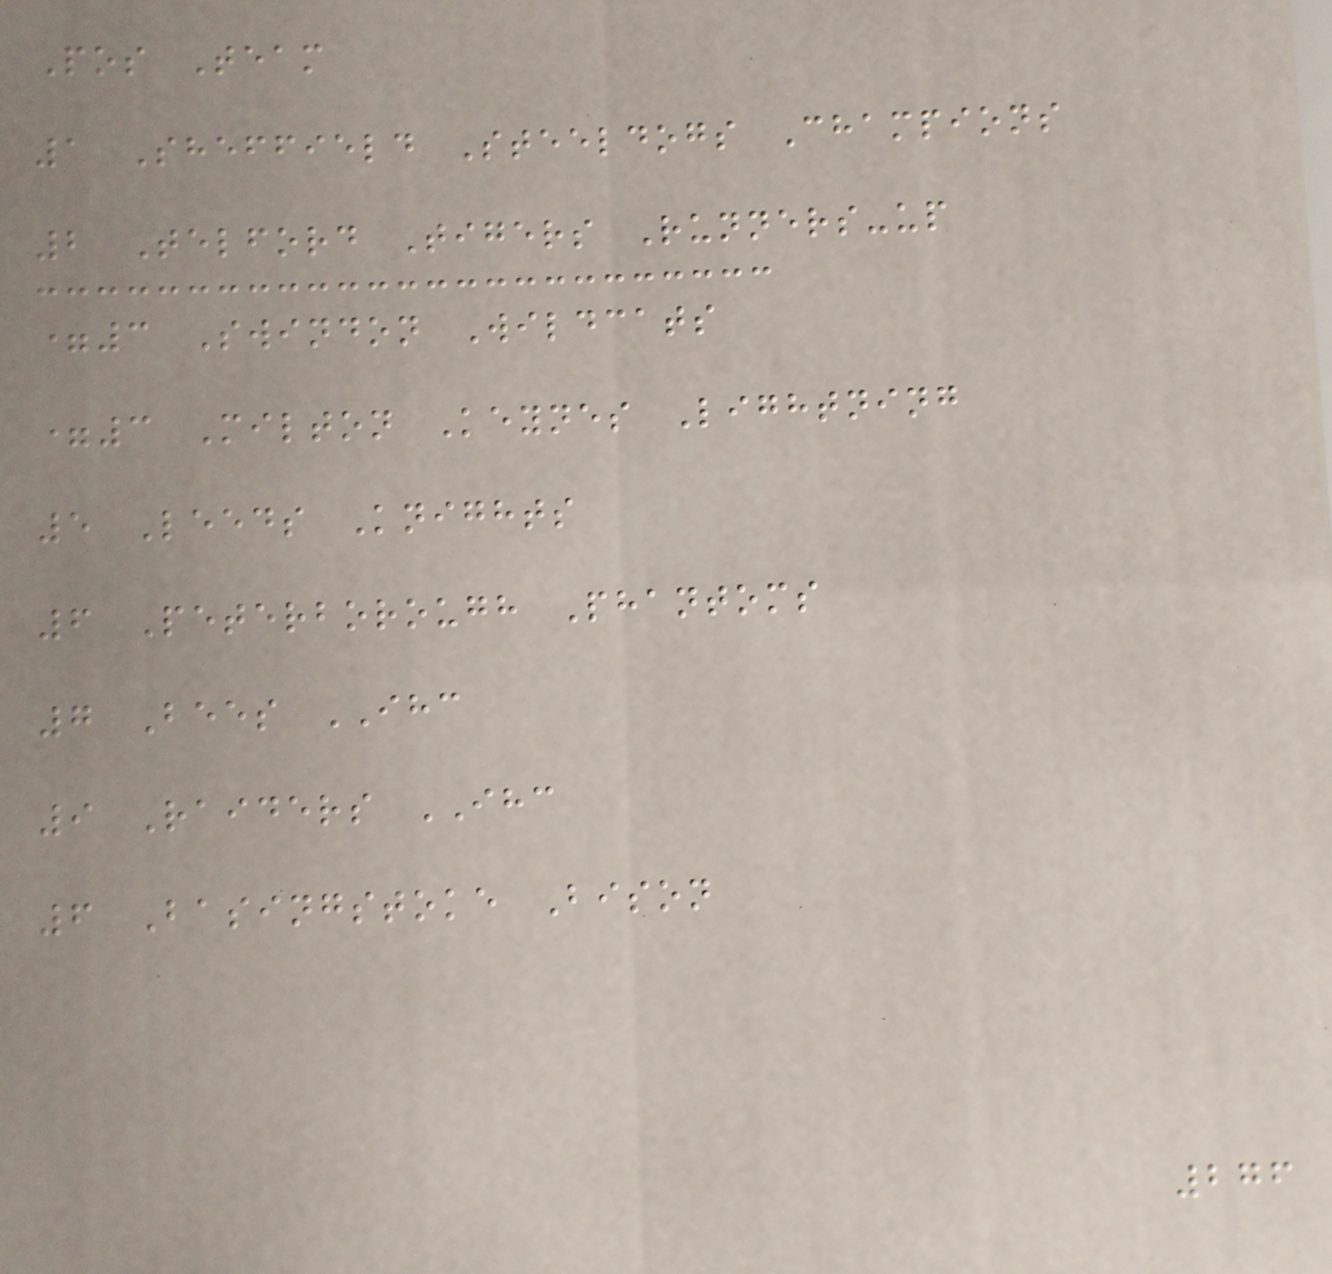Pos Team
1 Sheffield Steeldogs Champions
2 Telford Tigers Runners-up
=3 Swindon Wildcats
=3 Milton Keynes Lightning
5 Leeds Knights
6 Peterborough Phantoms
7 Bees IHC
9 Raiders IHC
6 Basingstoke Bison
276
